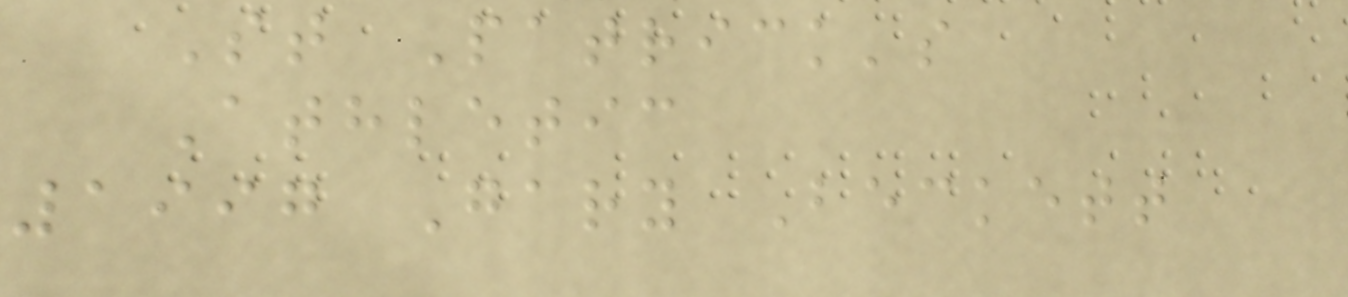St Patrick's
Athletic
1997 Gary Beckett
